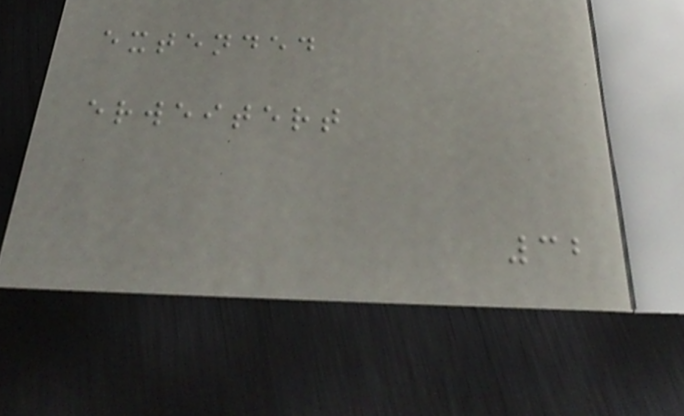extended
erweitert
32
